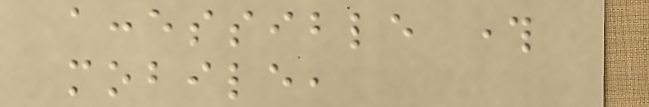accessible through
mobile,
